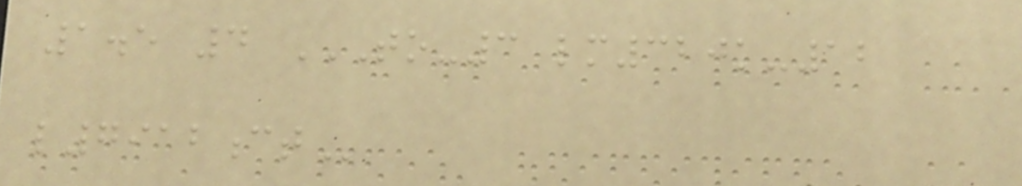1.5 4 TO-3 LM320K-12
L7912CT
